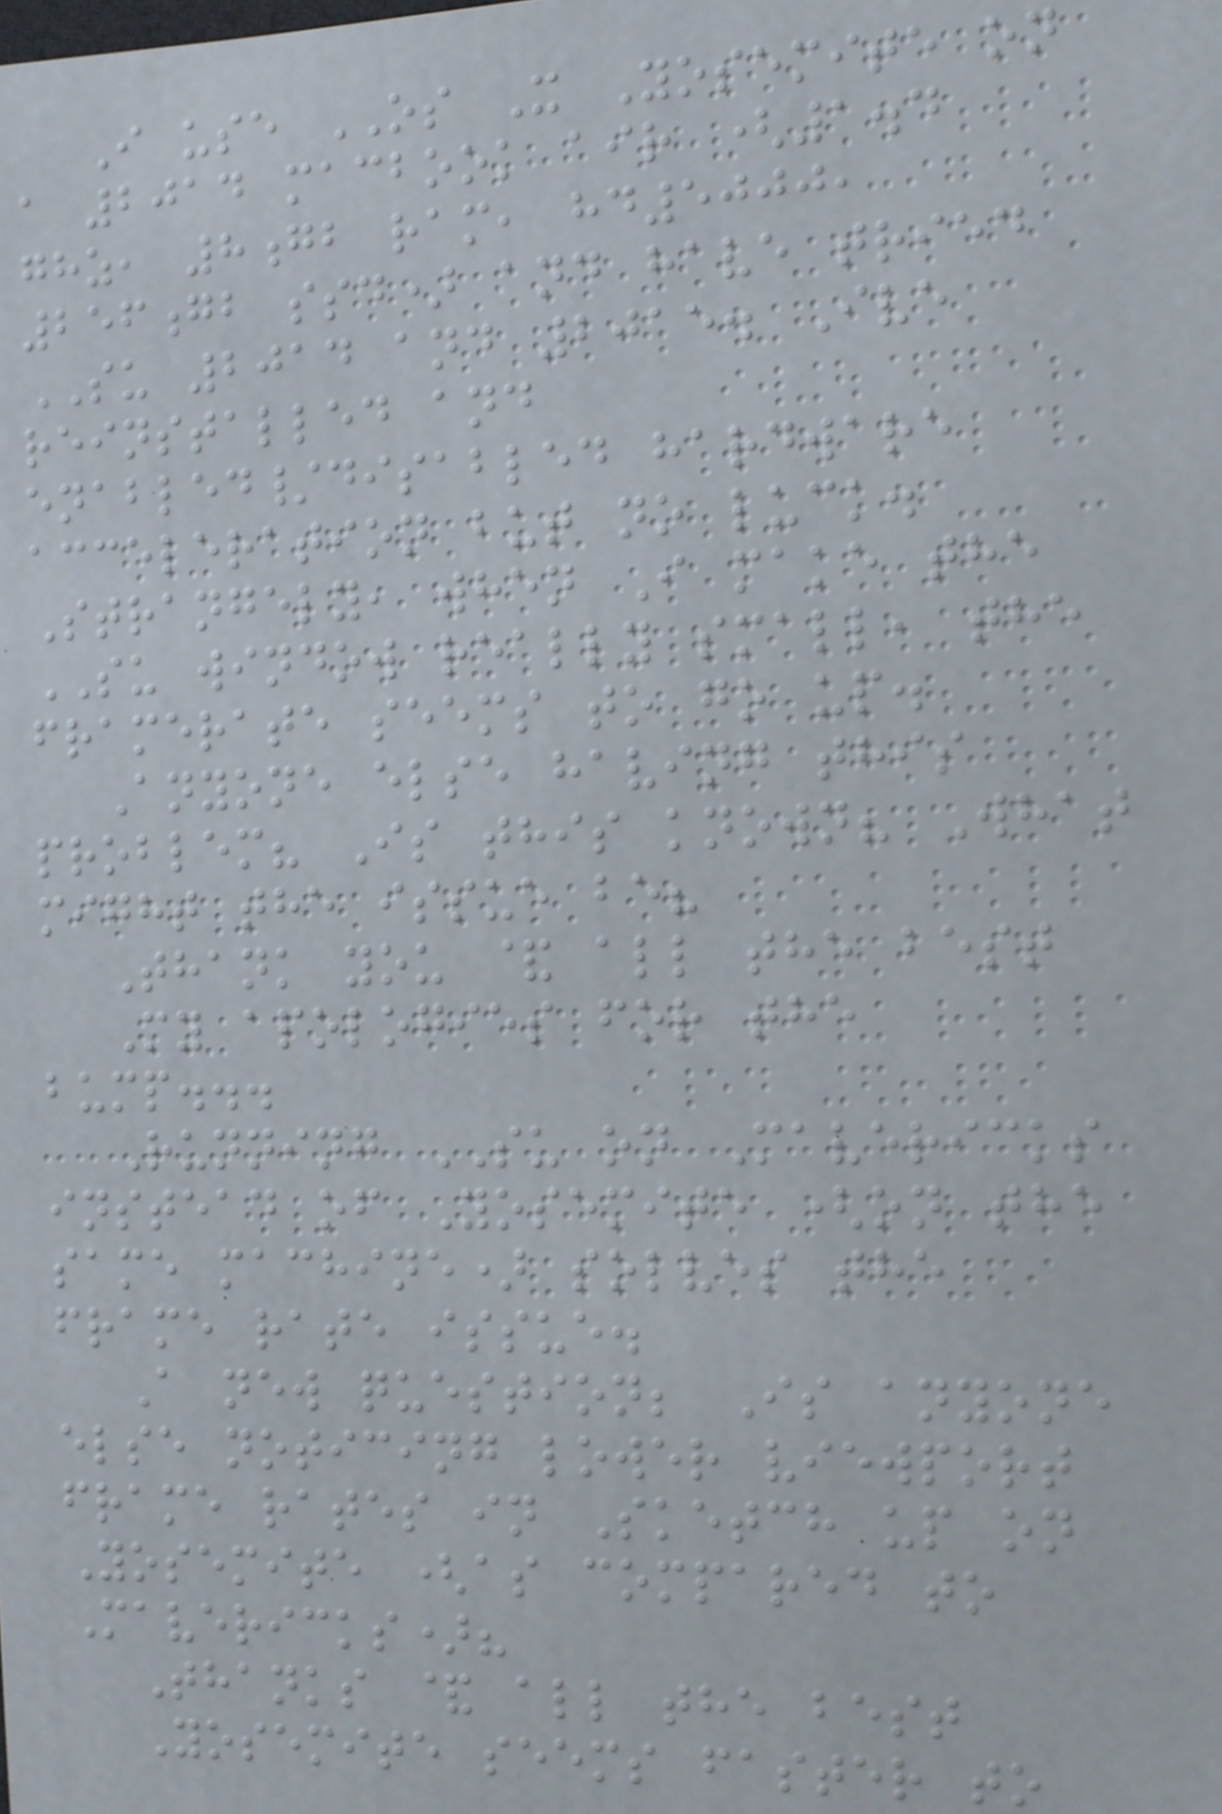I use OS X Yosemite on
a 2014 macbook air (1.4
ghz, 8gb ram, hd5000,
256gb ssd) and have tried
SU 2014 and 2015. Ive
reinstalled and
enabled/disabled hardware
acceleration but no luck.
Strangely, when I make the
SU window really small, the
framerate seems to go up.
Anyone else having this
problem? Is this known? What
might the issue be?
Thank you & all the best
My apologies for the
bump...
Running SU on Mavericks
instead of Yosemite (on the
same machine) solves the
frame rate issue.
A new question; Is anyone
else noticing lower viewport
frame rates in Sketch up on
Yosemite (as compared to
Mavericks)?
Thanks & all the best
Yosemite seems faster to
